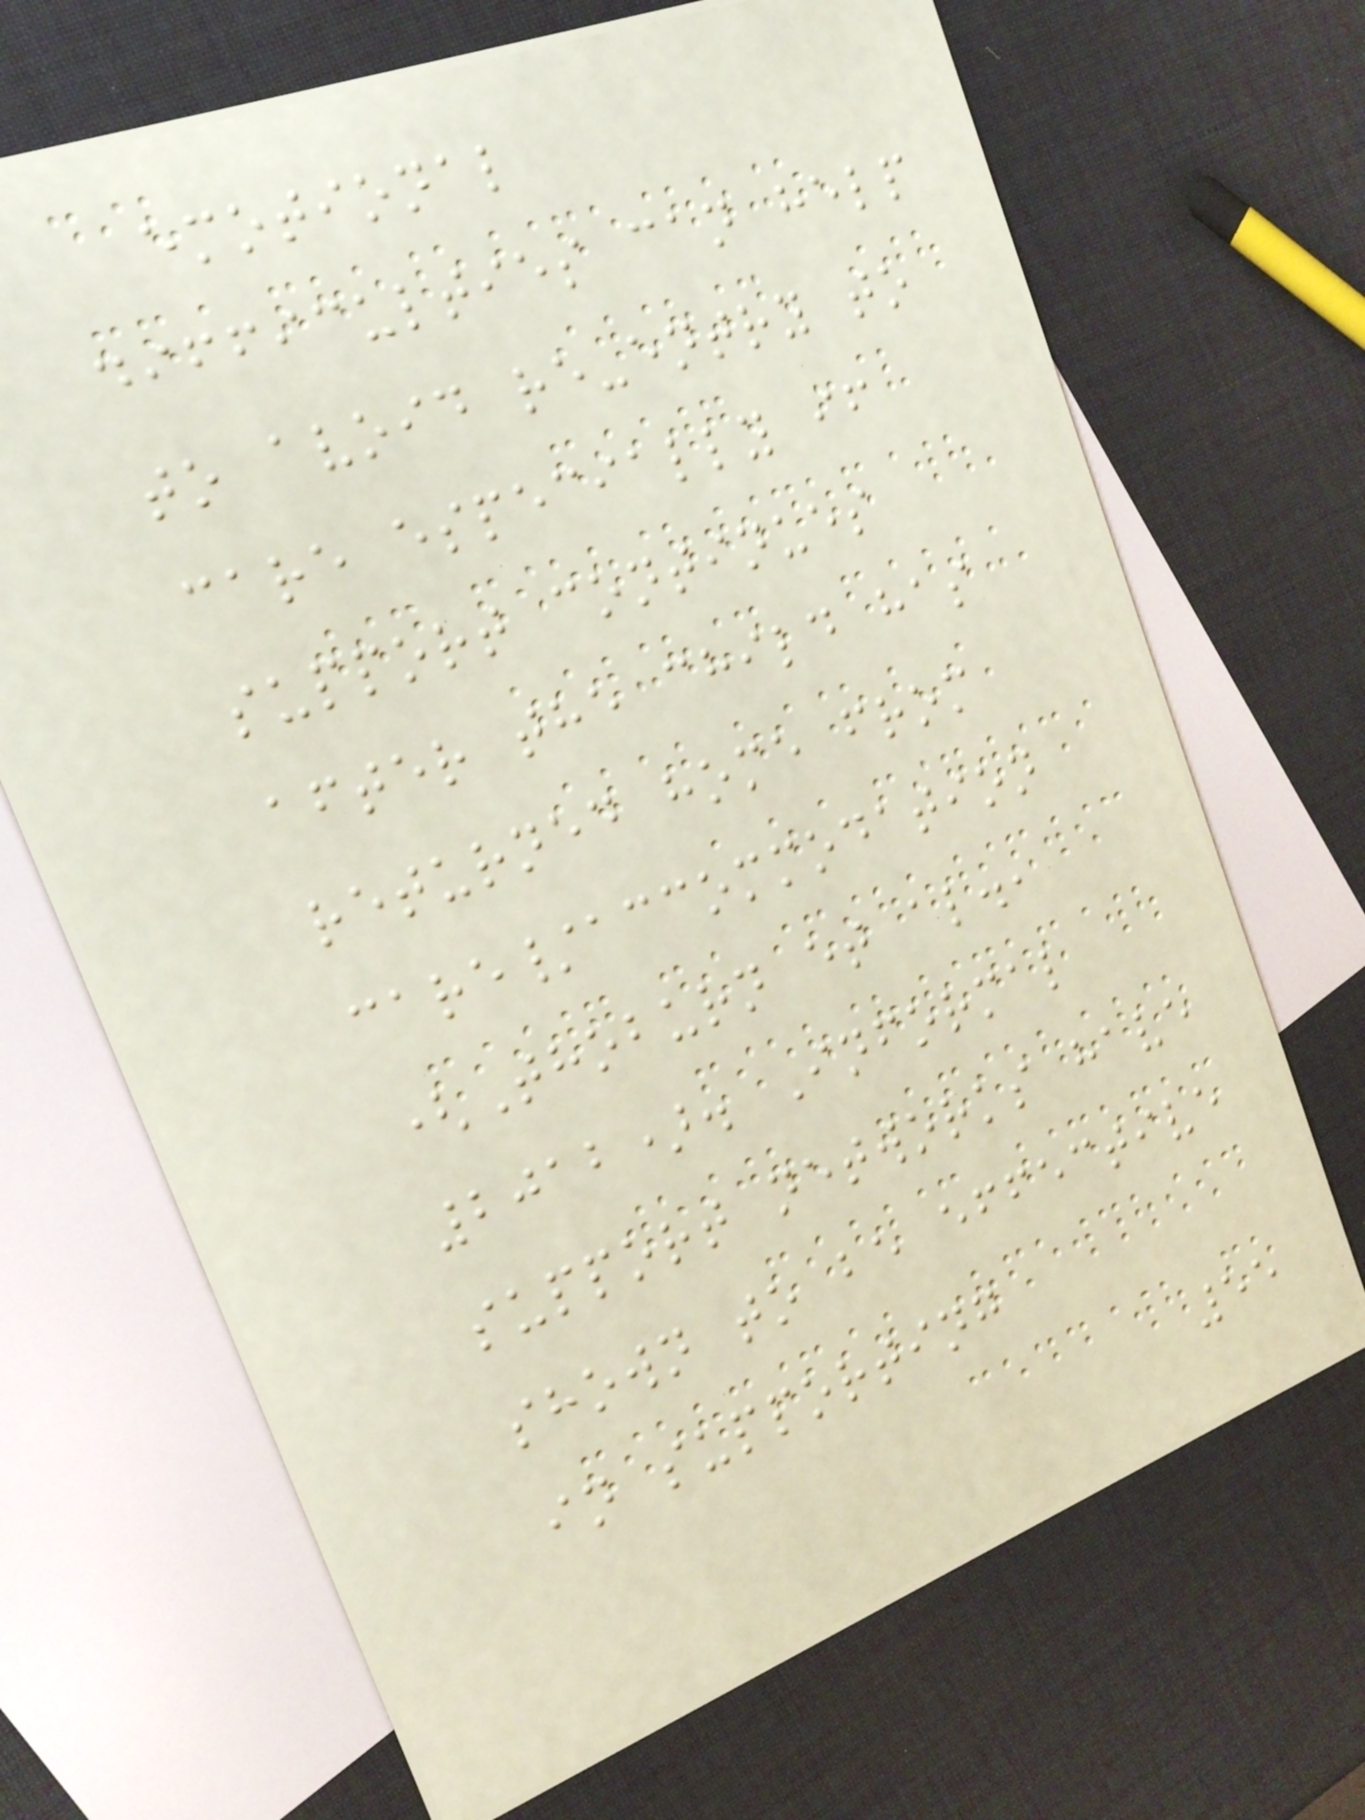emotional
difficulties can help
to avoid re-entry to
care especially if
support continues
after the child has
returned home from
care/accommodation
(Thoburn et al.,
2012). Informal
support networks have
shown to be effective
in supporting
55
